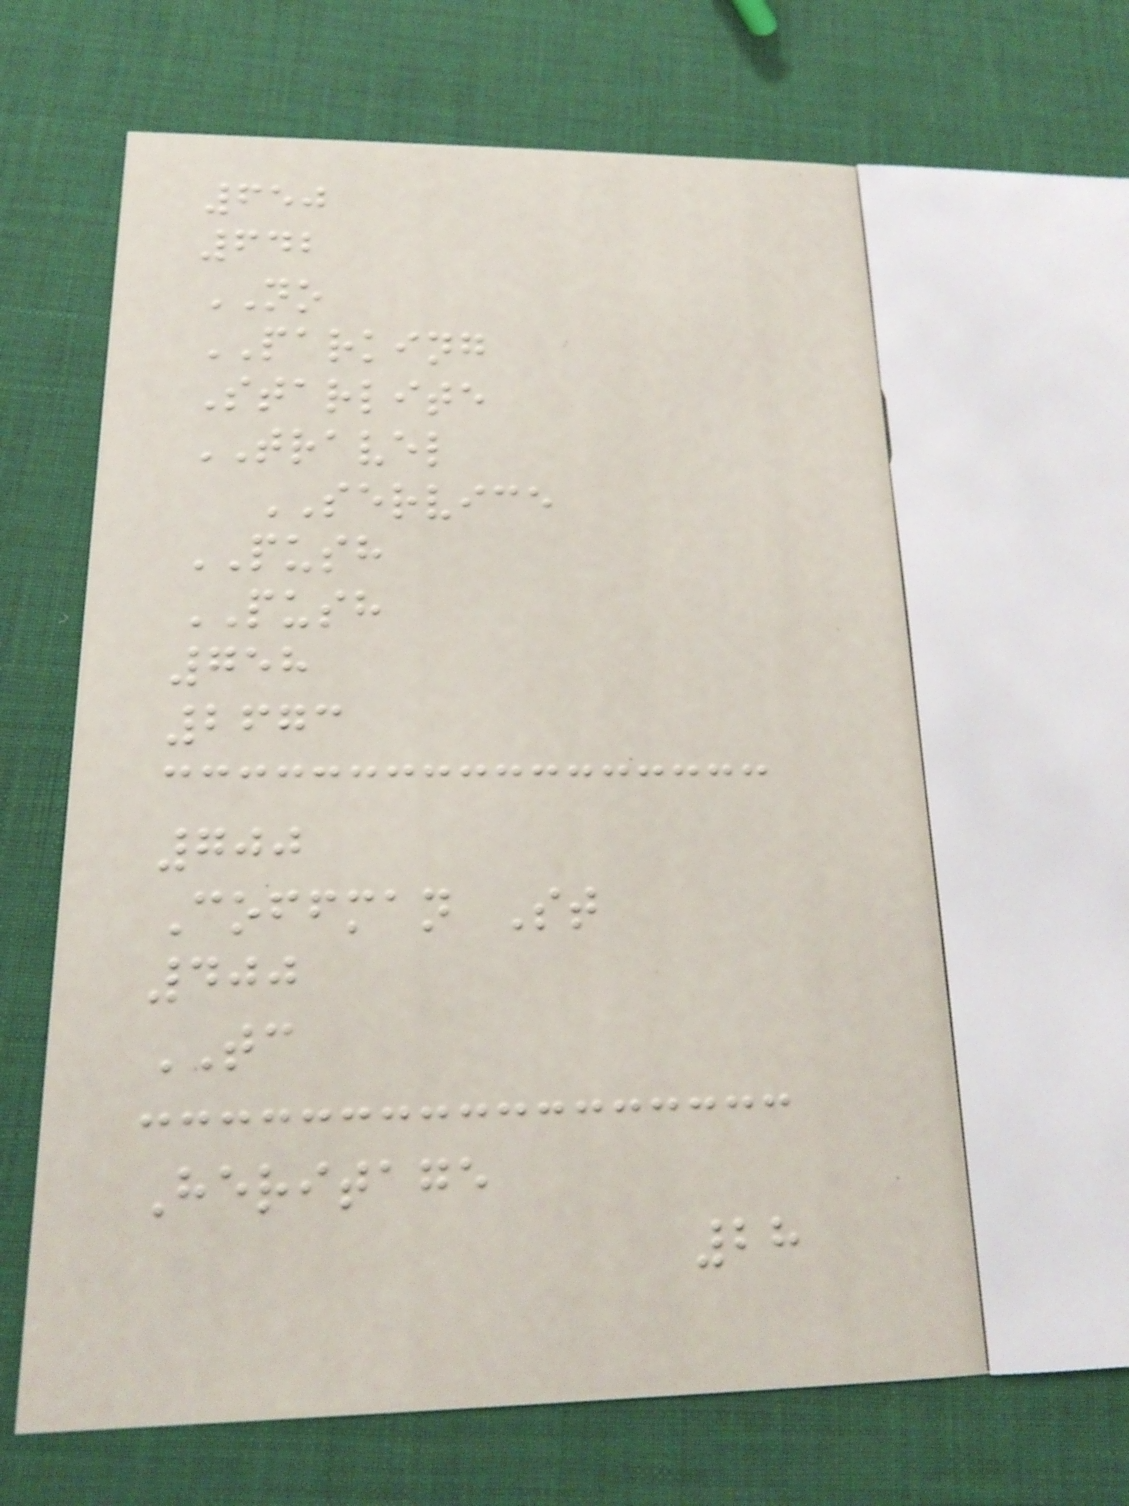650
642
NO
PARKING
Starlite
TRAVEL
SERVICE
PUSH
PUSH
758
2673
700
Coffman St
400
TC
Heritage
28
